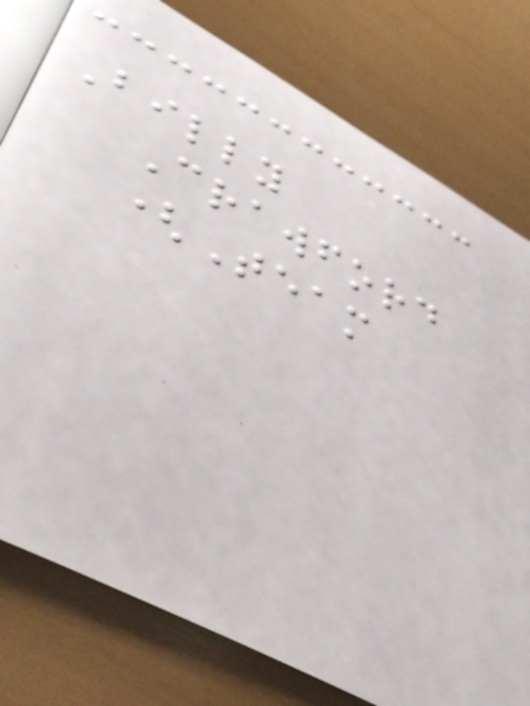Billy
Crawford
(Team
